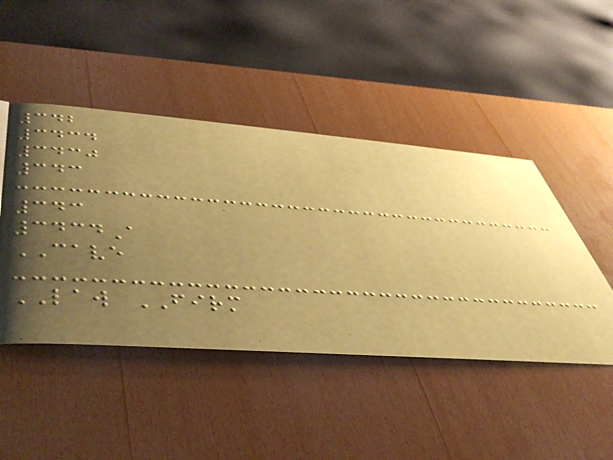342
3434
3430
343
343
3434A
CAVE
LAW FIRM
